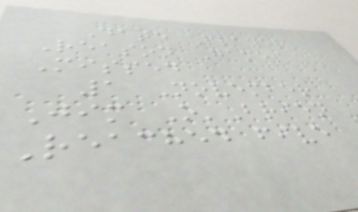Date Player
Reason Games
Missed
1 November
Jim O'Brien
Reached five
